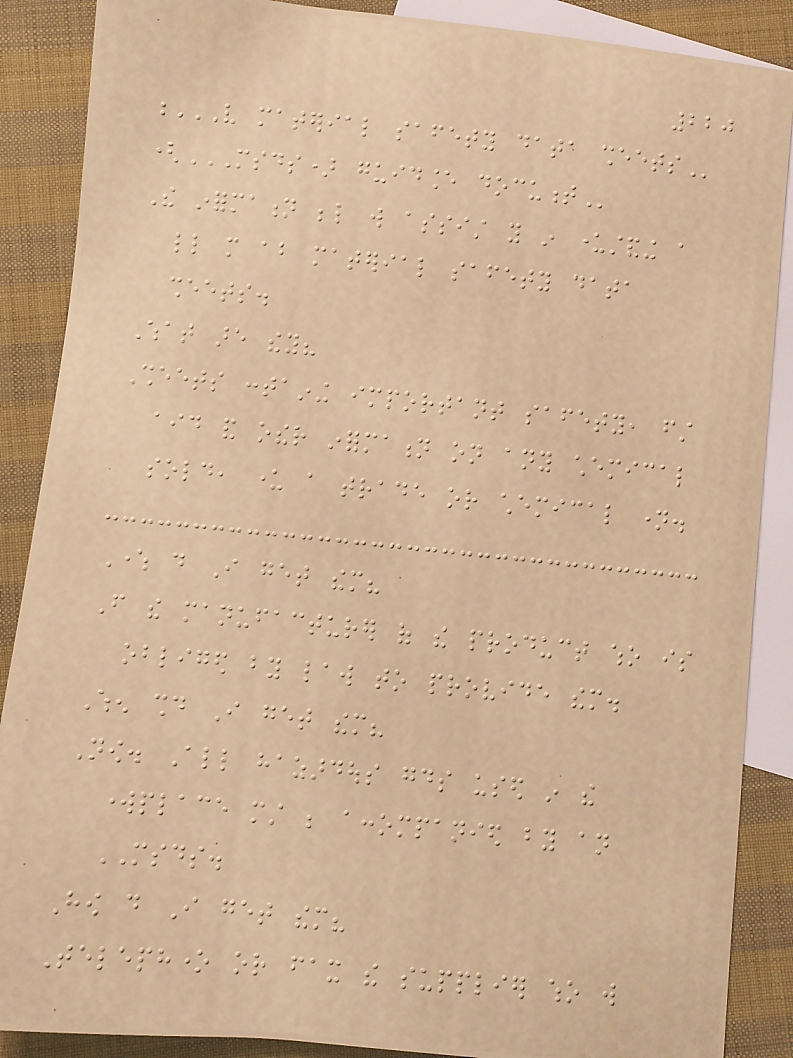220
V MATERIAL SAFETY DATA SHEETS
(MSDS) GUIDANCE DOCUMENT
The information below will assist you in understanding a
little more about material safety data
sheets.
What are they?
Sheets containing important safety, first
aid and other information on any chemical
sold, under a trade or chemical name.
Where do I get them?
From the manufacturer of the product who is
obliged by law to provide them.
When should I get them?
Now. All hazardous goods used in the
workplace must be accompanied by an
MSDS.
How do I get them?
Telephone or fax the supplier who will
